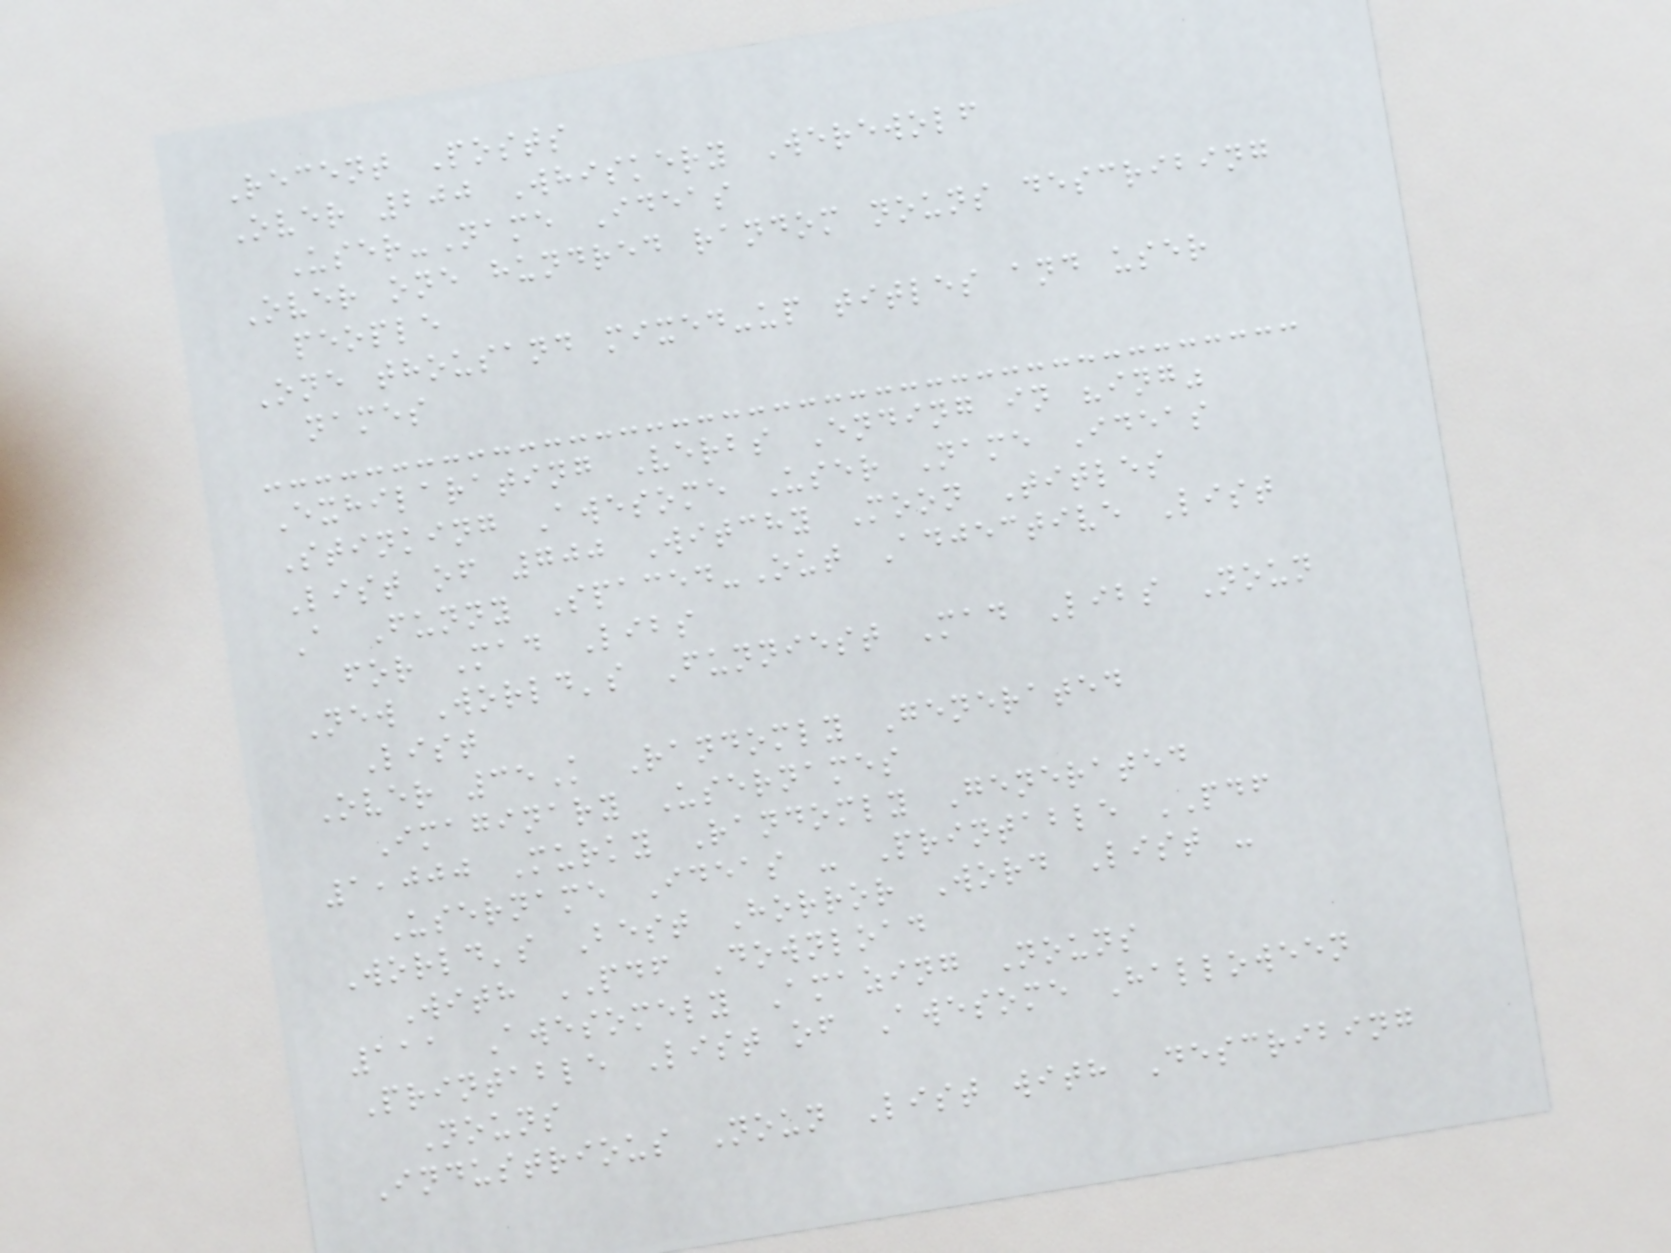Recent Posts
Over 200 Whiskery Werewolf
User-Name Ideas
Over one hundred random nouns describing
people
One thousand mixed-up titles and user
names
Exhilarating Verbs Ending in "ing"
Stinking Awesome User Name Ideas
List of 700 Witchy Moon Titles
A Funny Spaced-Out Adjective List
for Mad Libs
New World's Funniest Mad Libs Noun
List
Over 35K Randomly Generated
Imaginary Usernames
1,000 Murky Randomly Generated
Username Ideas - Printable PDF
World's Best Horror Word List -
With PDF Download
111 Awesomely Amazing Nouns
Printable List of Awesome Halloween
Nouns
Industrious Noun List with Describing
